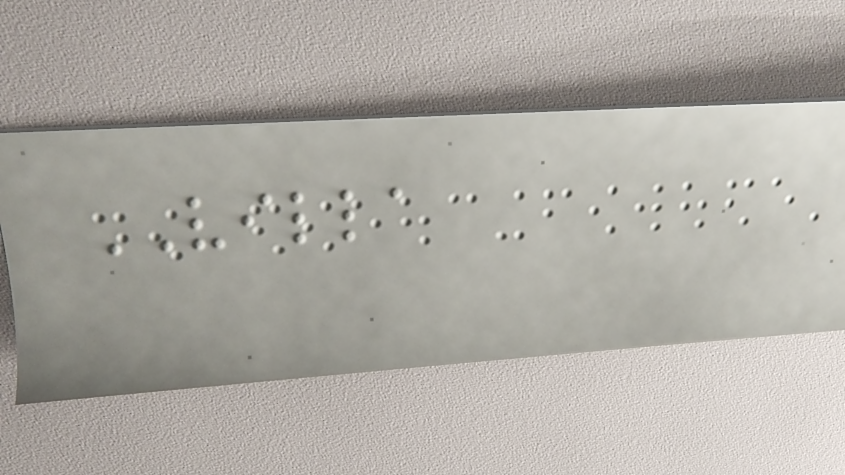VILLA
